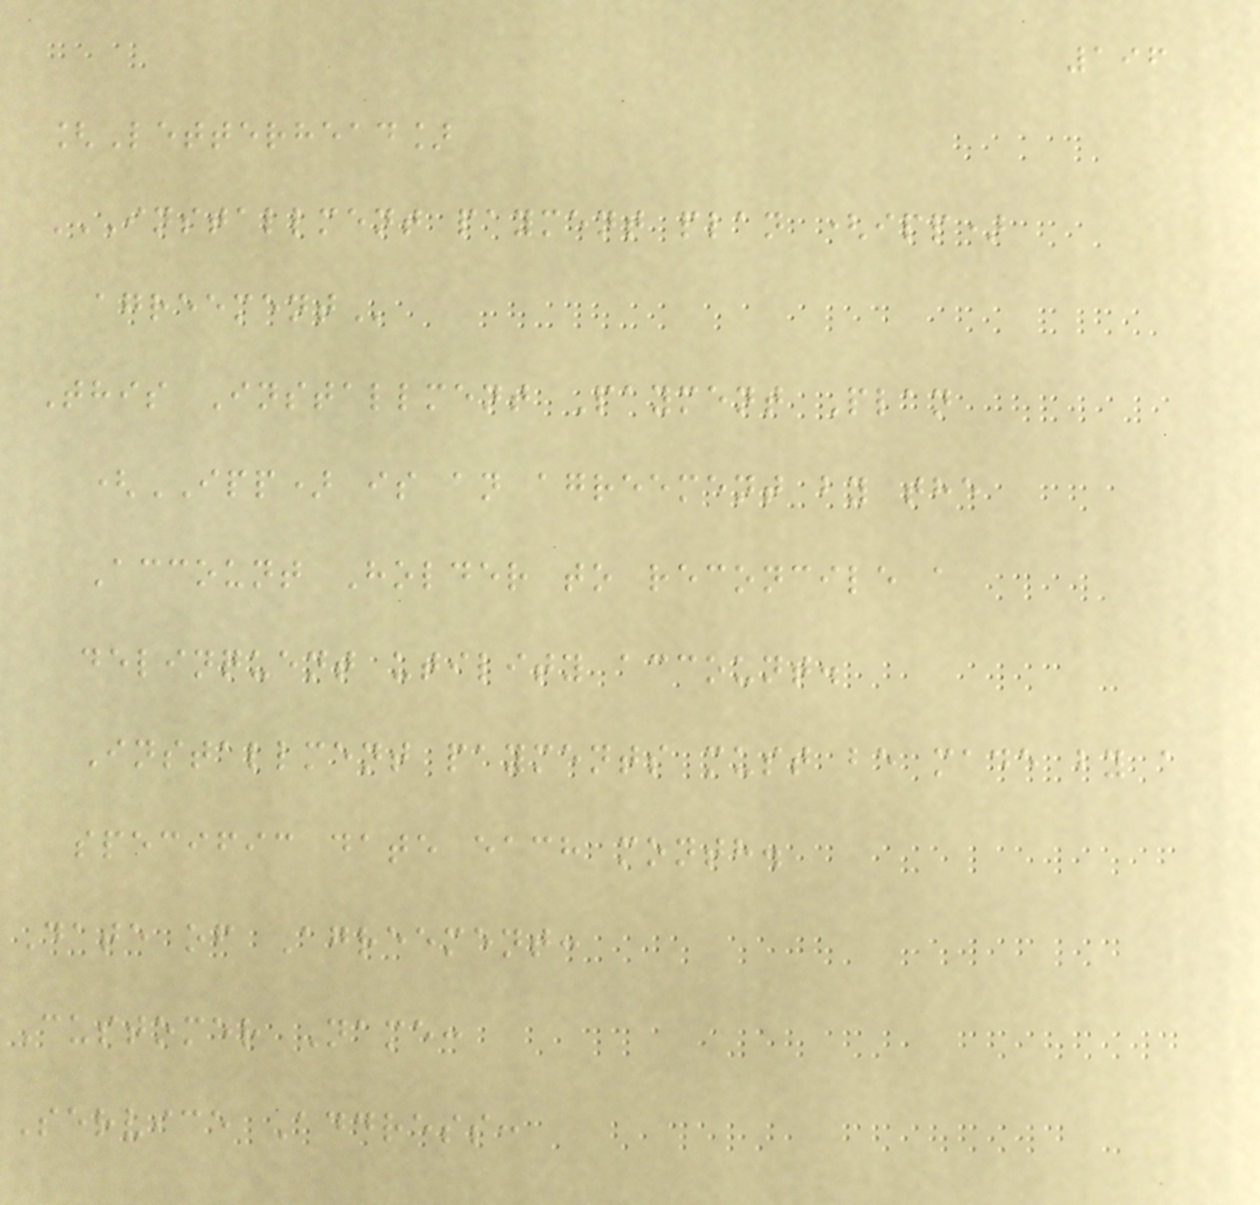196
[Letterhead]
INSTALLMENT PAYMENT PLAN (IPP)
AGREEMENT
This Installment Payment Plan
(IPP) is an agreement by the
Account Holder to reconcile a
delinquent utility account.
Installment payments must be made by a
specific date each month.
Date of Agreement:
Customer Name:
Service Address:
